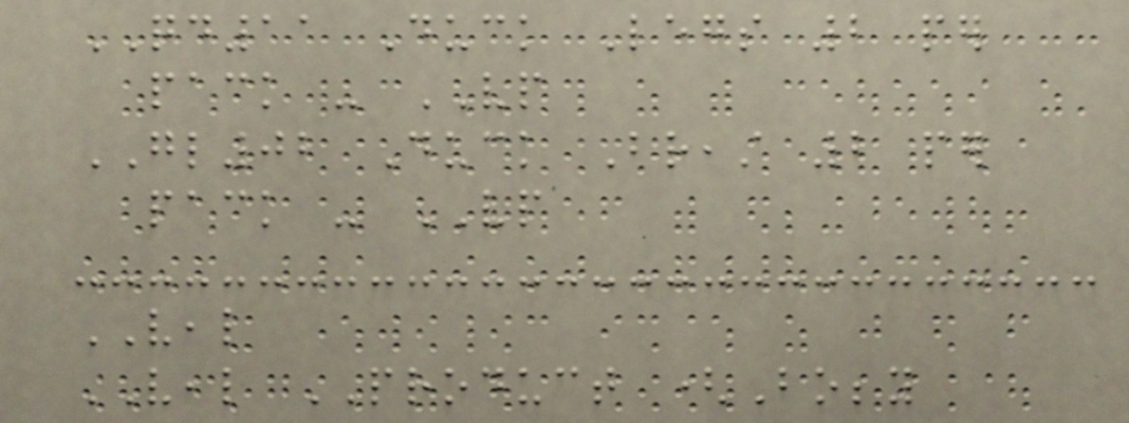QD11 Duck Legs 2 per
pack - VP
GL02 Duck Breast 2 per
pack - VP
VEAL
VEAL PRODUCT (Bobby
